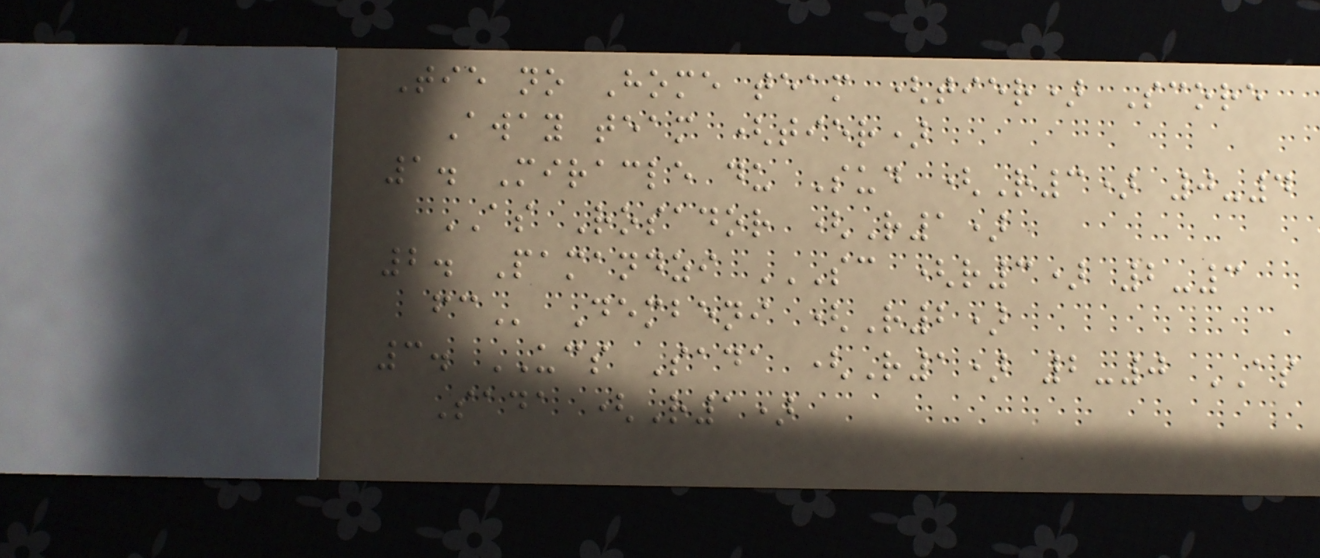Tie no Home team (tier) Score
Away team (tier)
1. Miracle du Sud (R3) 0-4
AS Rosador (R1)
2. Pamandzi SC (R3) 2-3
FC Dembeni (R2)
3. UCS Sada (R1) 2-0 AS
Sada (R1)
